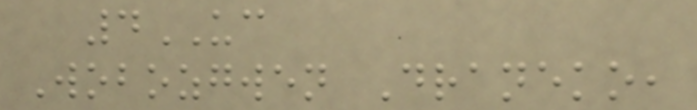4UC
Wobozgwen Draneko,
